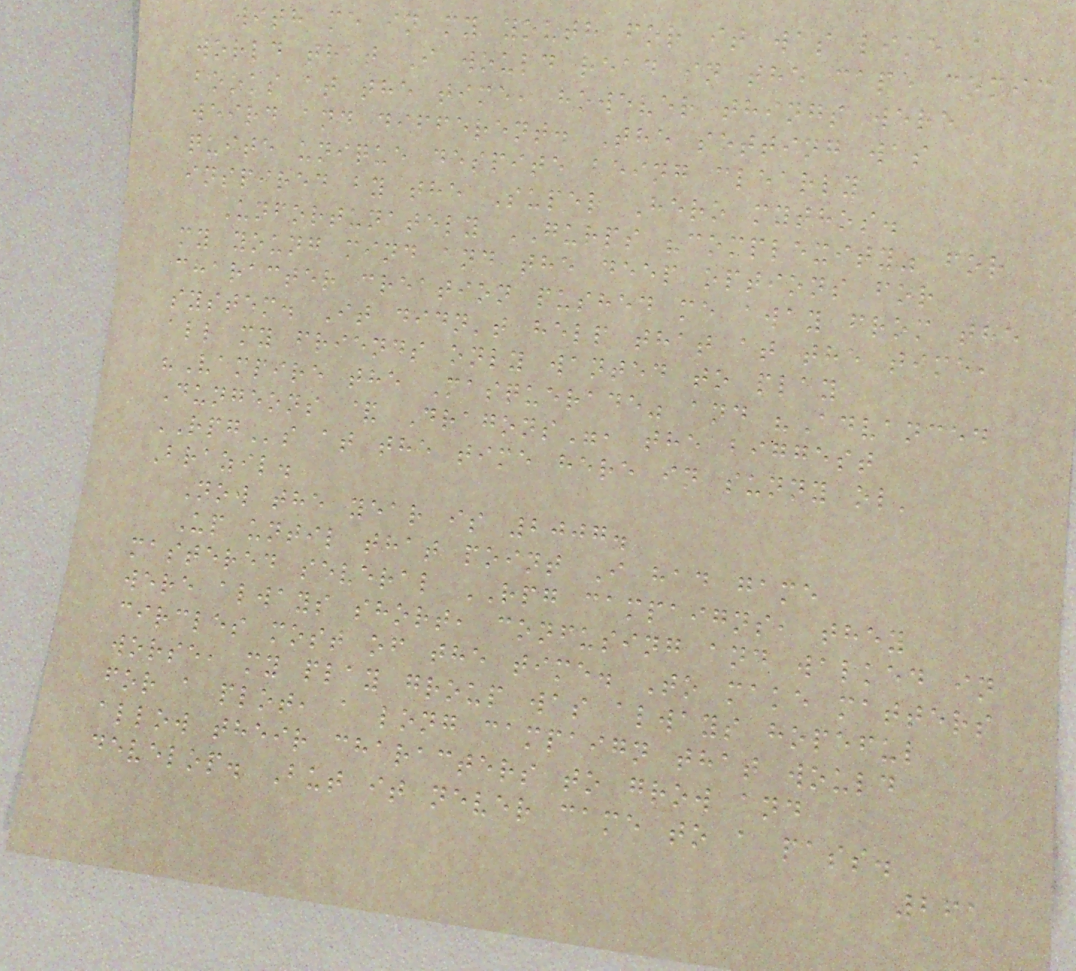with me in my youth for it was like a
world that I would read in the cape comic
books at the time, however things were
weird and different. The setting was
quite unique despite being clearly
inspired by the Super Hero mythos.
Unfortunately GURPS "complexity" for
my young mind and the deep options for
character creation pushed me away from the
system. It didn't help that at the time,
all my friends only wanted to play
"Vampire the Masquerade" and "Advanced
Dungeons & Dragons", the biggest
RPGs at the time here in sunny ol'
Brazil.
Now the year is 2007.
Up until that point I had game
mastered several RPG campaigns, they
were always short, confusing and walked in
circles most of the time. To make matters
worse, my play group was always hopeful
for a plot, a long campaign that would
allow their characters to grow and
develop. But it never came to a pass.
261
